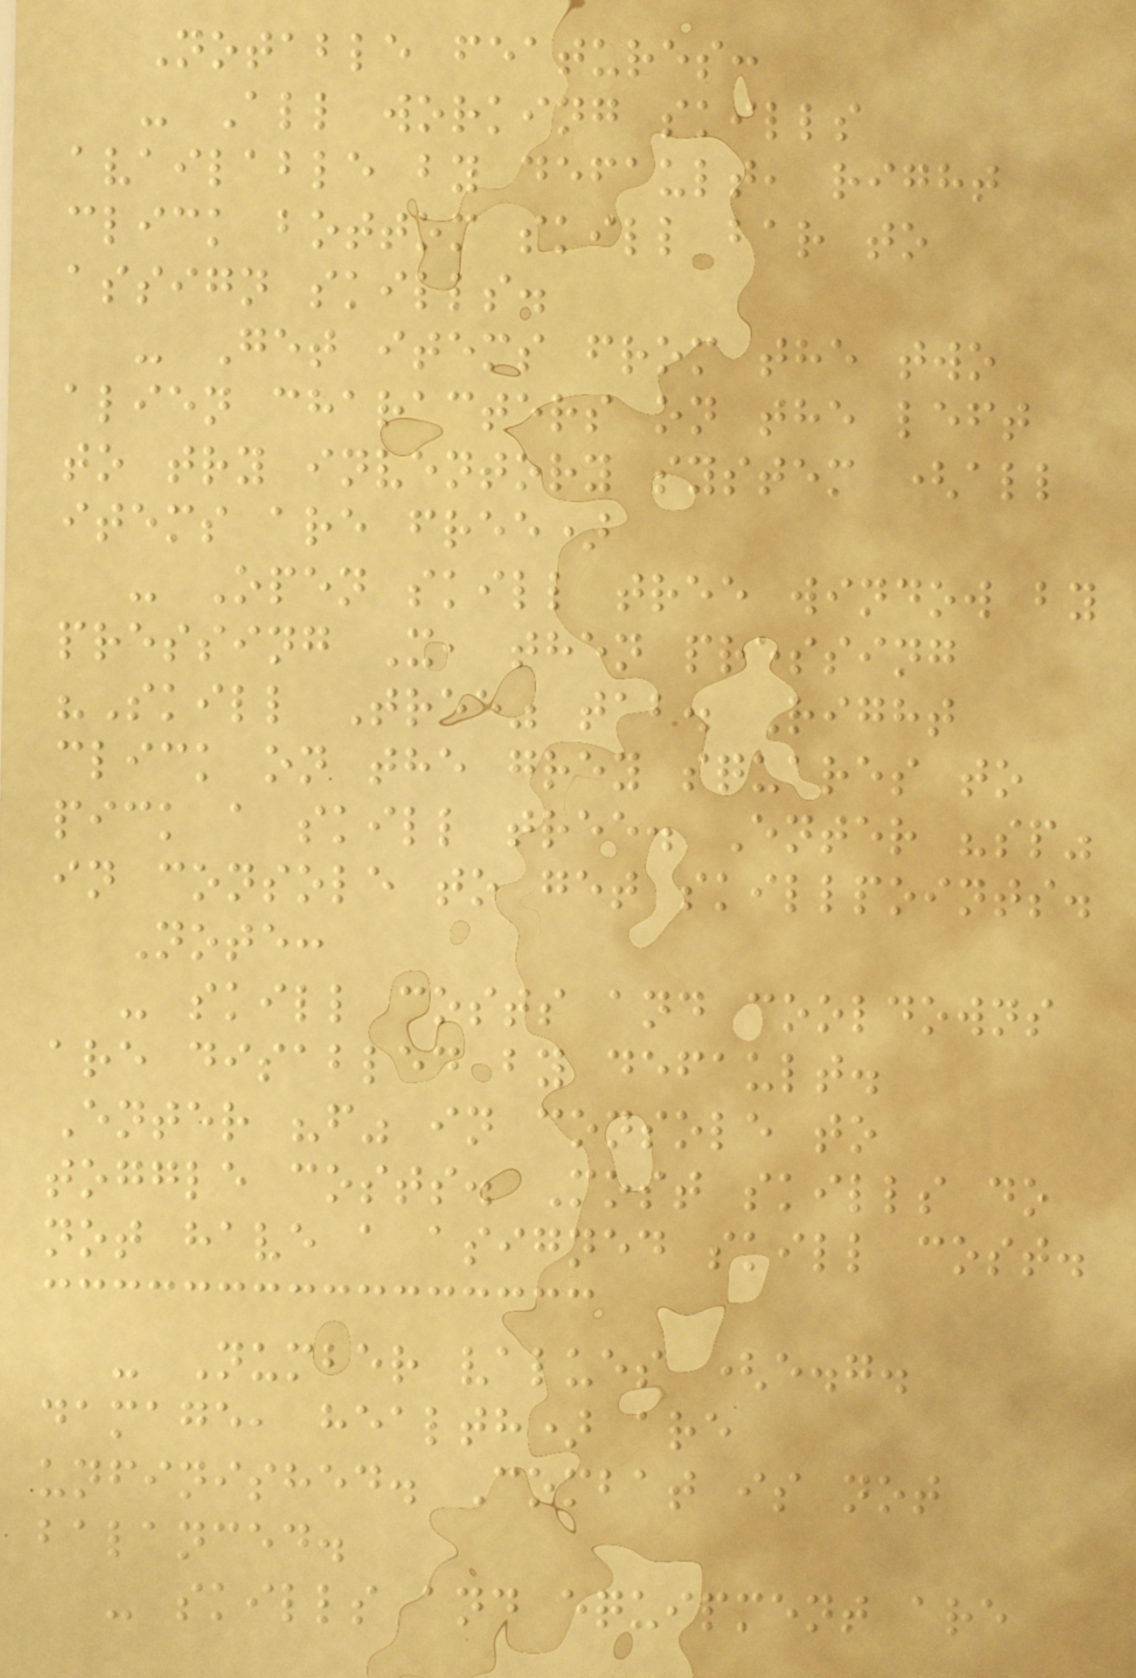Notable features:
- All working skills
available by default, right
click bottom skill bar to
assign skills.
- Get items from the two
alien characters on the left
to try inventory system (all
items are free)
- Open skill tree window by
pressing X, then pressing
"Skill Tree" tab. Right
click on the grey squares to
pick a skill tree. Enter "sp"
in console to get skillpoints.
Note:
- skill costs and cooldowns
are disabled by default.
Enter "f" in console to
toggle costs. Most skills do
not have a asigned skill cost.
- Number values (e.g.
damage, health) are
unfinished. Combat is not
balanced.
- skills and equipment are
